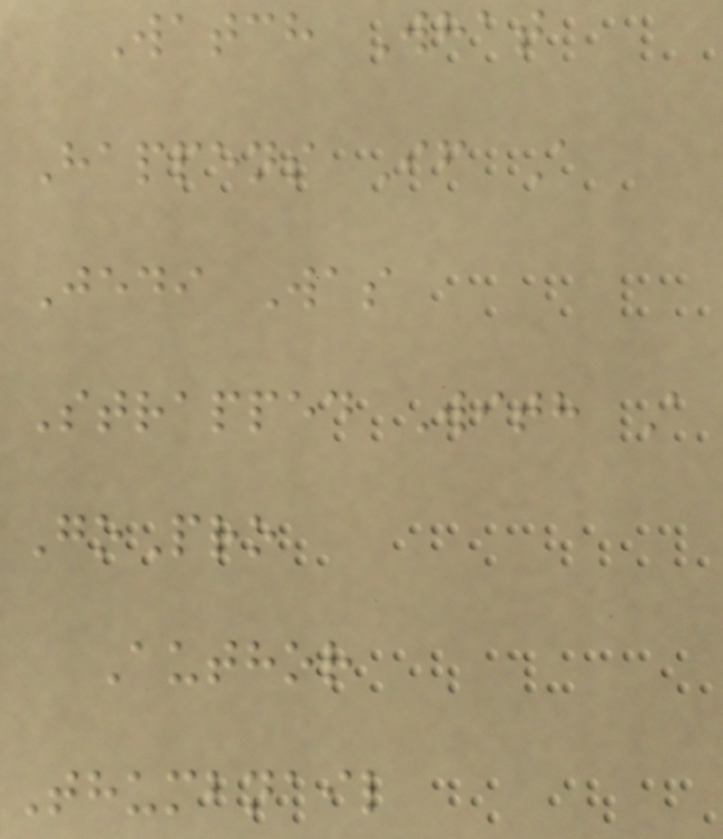Watch What
Happens If A
Jedi Was
Strapped With A
GoPro
Author
Thumbnail
